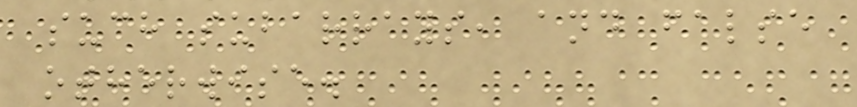such subarrays, and false
otherwise.
